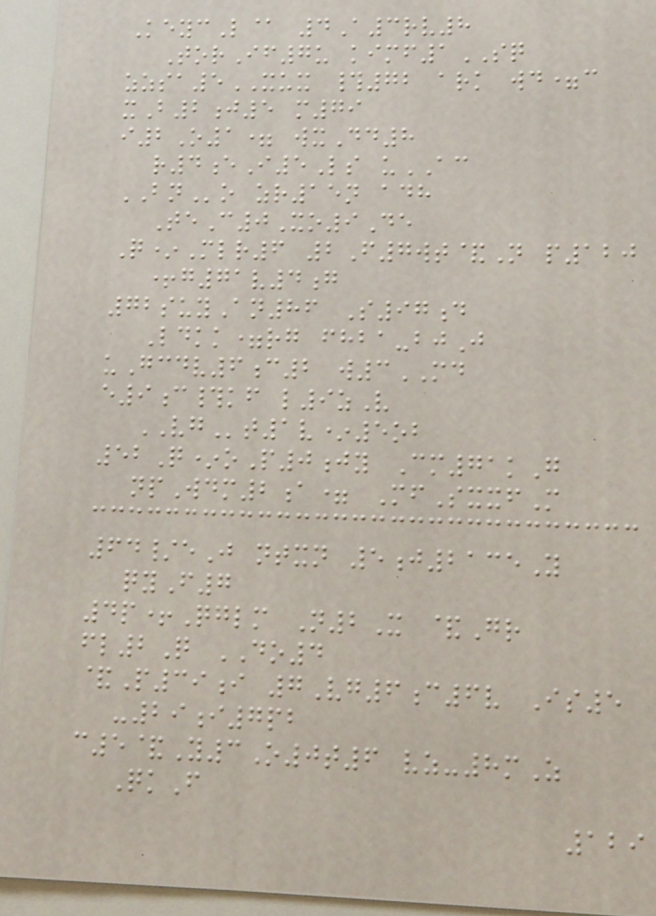KeycL@ 4A3rv8
TorIf7u kimf1SQ
zzsa5XUX #72 ark wd=c
xB2j5 m79
i2O1= wxDd8
r4eI5Ls uAC
BNo zr15n adh
TeC0Xo9De
Q*Mlr6 2F7wt&N p120
+g71v4g
72suyAn86 S97d
Ldkk=rg fhba-bjJ
uGcdv6c2 w3MD
e9c#kf l9zV
VGt1v*5ob
52Q*oP0jy Cm71kG
npWdm2a= MfSxxfM
64/eJ ntxn 5j2135Y
qyF7
4p+Qglm N2X &Gr
fl2Q DO4
&P39i 7Vg6c6v Is5
-29i7pb
c5&Y3O0t6 vz-8mZ
QkF
129
